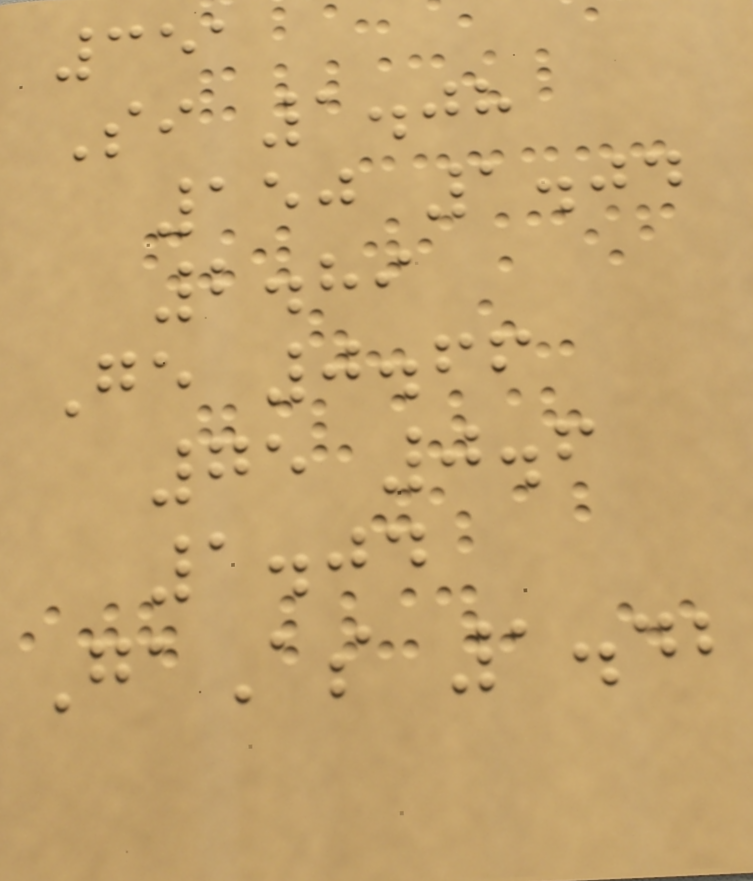351
Si 1.08
150 1.04
2.89
Ge 0.66
75 0.6
1.04
GaAs 1.42
